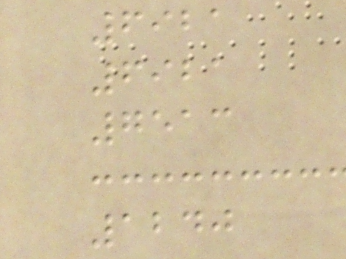6921
6921
7513
1240
